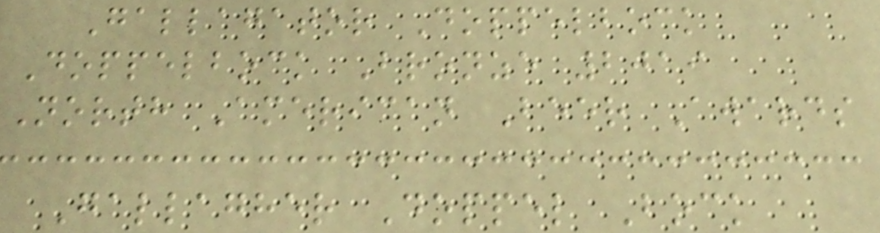Gallagator Doppelbock
Doppelbock Bronze 2019
North American Beer Awards
Gallagher Doppel Bock
